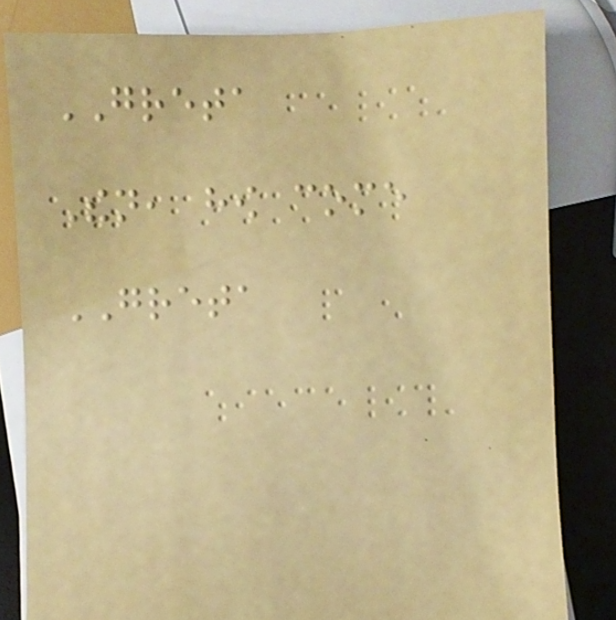GRETA
Then, how come
GRETA
